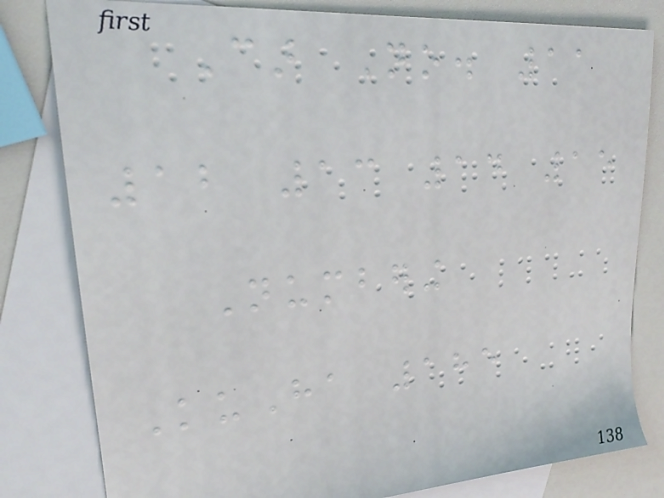Car No. 11
12 13 14 15
Numbering
KuHa 185
